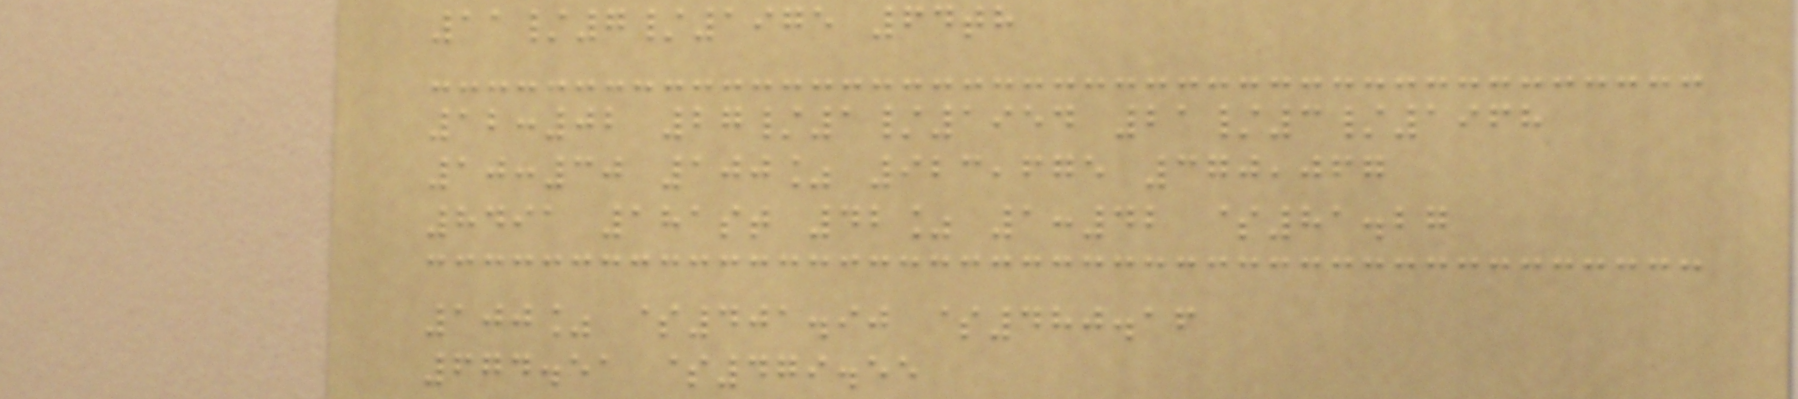11/7/1975 64th
12:02 27/1/1954 21/3/1968
10:30 100% 923,675 370,067
8491 181st 42% 1:42 $81.27
100% $401.90 $480.16
674.51 $479.55
